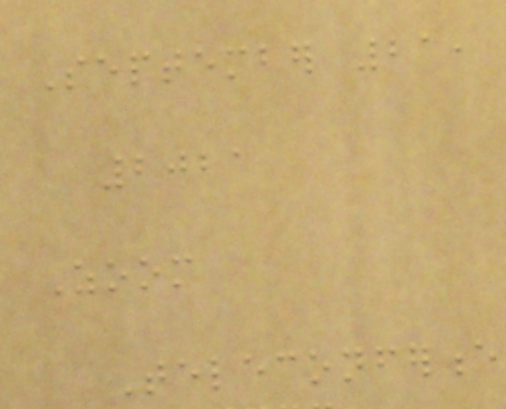September 21,
2021
Zoom
Teleconference
